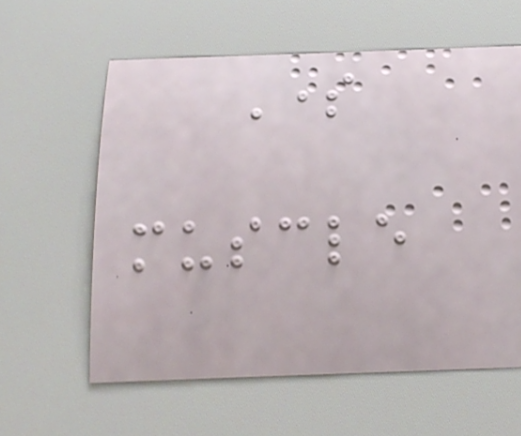Some
muscle
